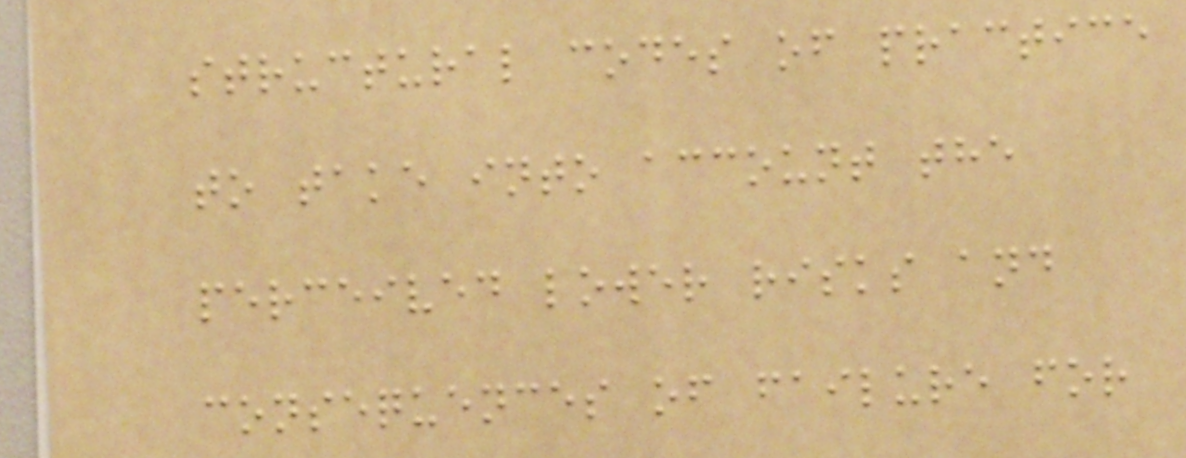structural codes of practice
to take into account the
perceived lower risks and
consequences of failure for
